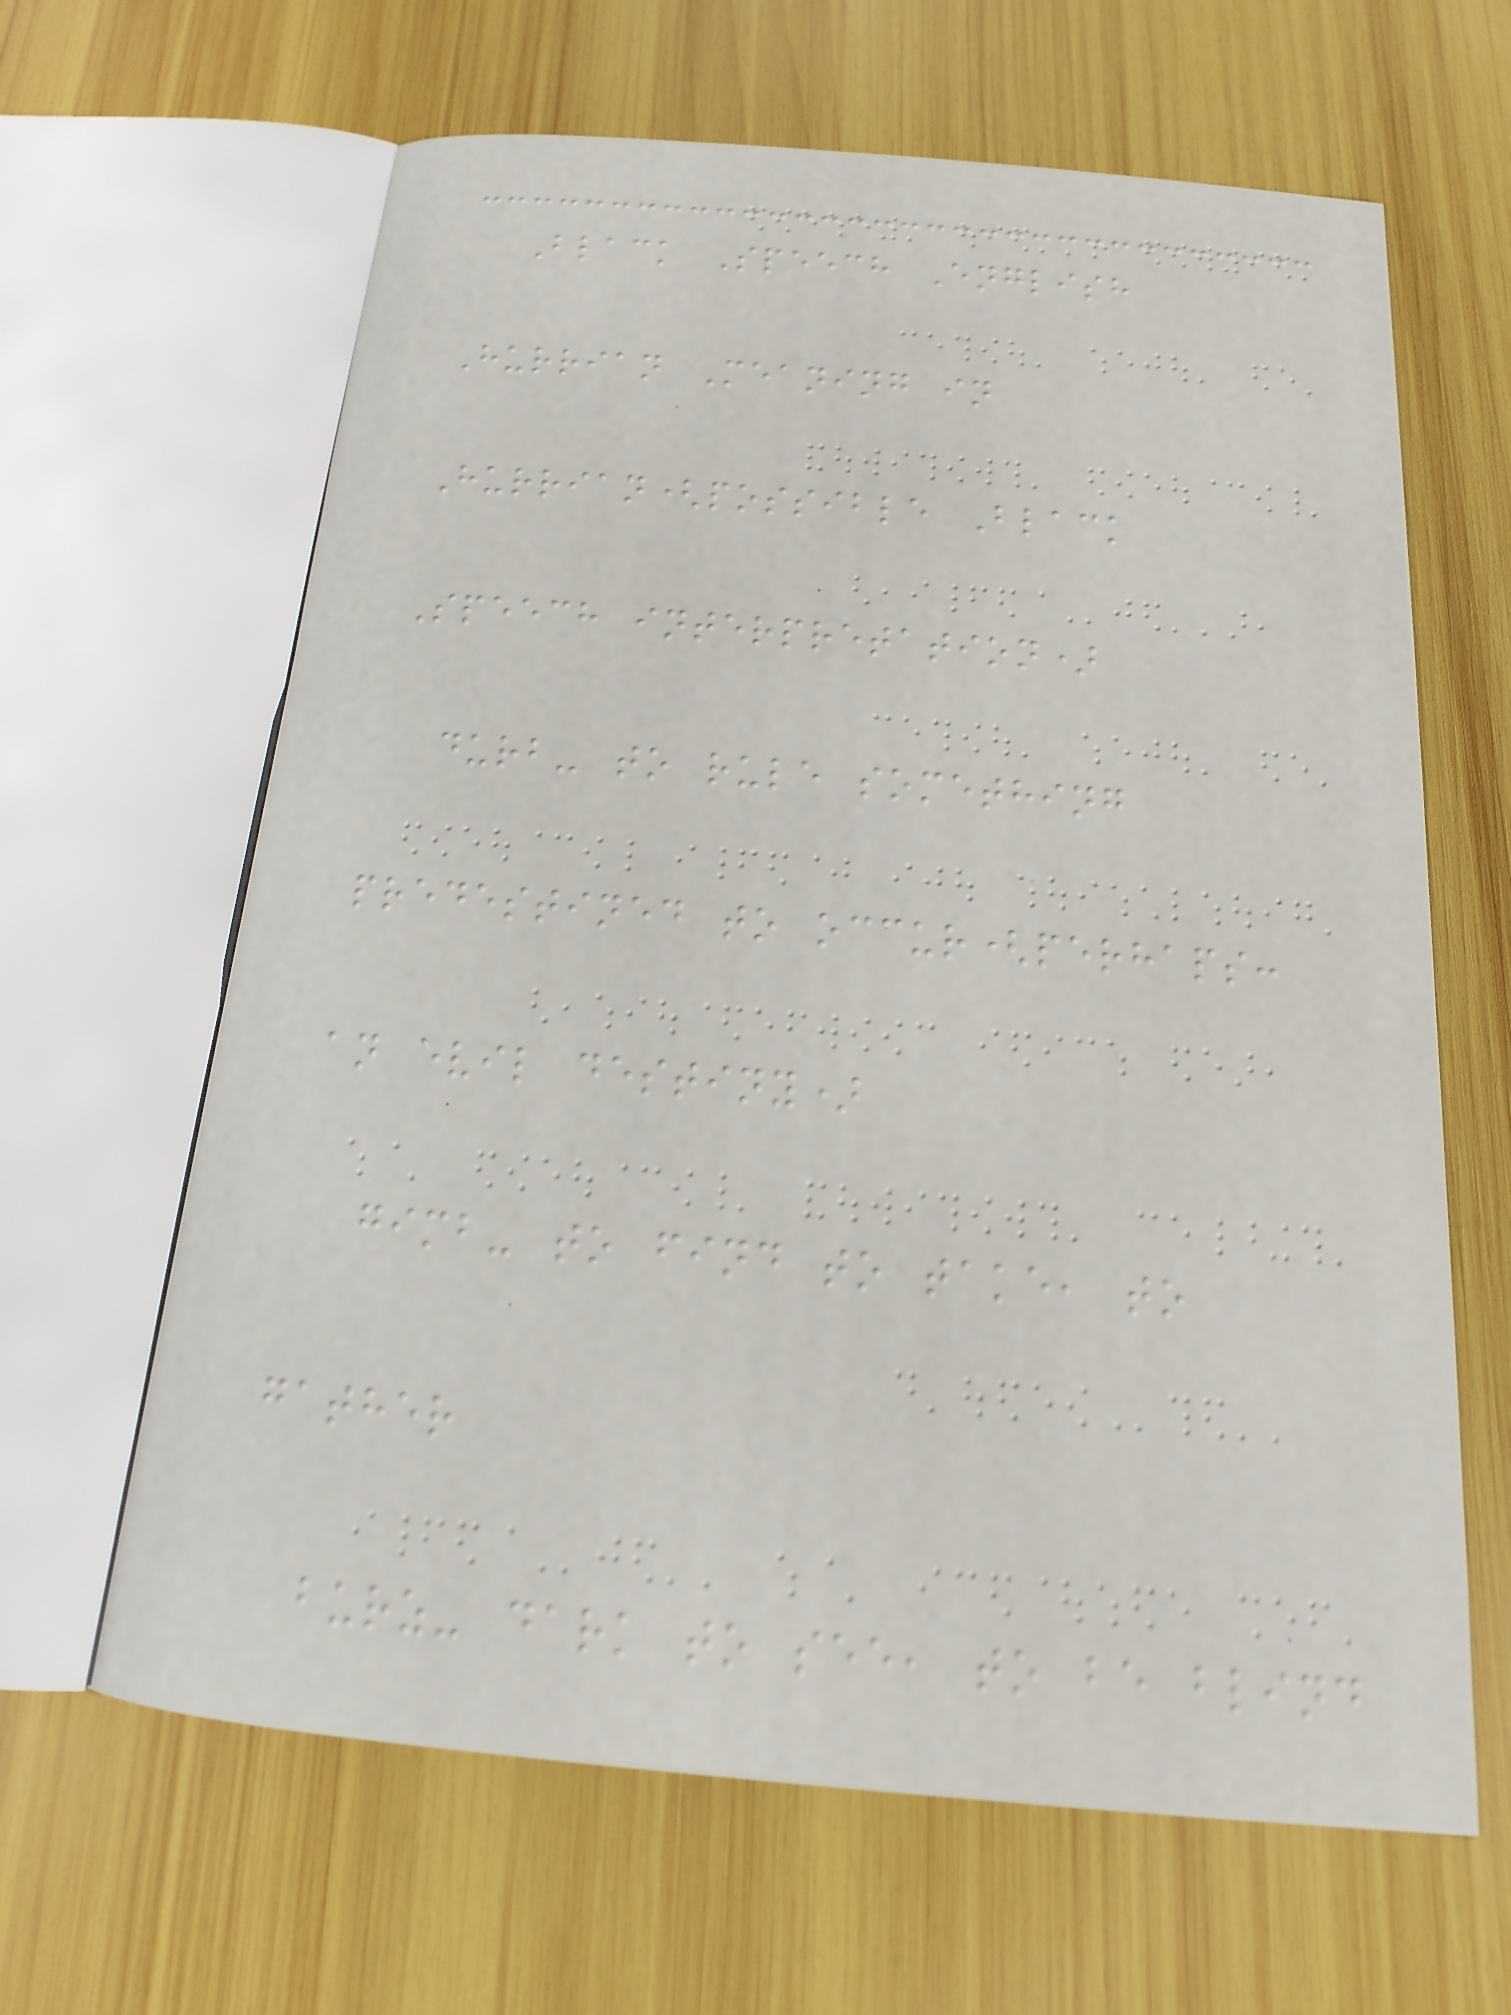Black Speech English
Hurrian Meaning in
Hurrian(possible Black
Speech interpretation)
durb- to rule something
predestined to occur(perhaps:
an evil destiny)
gimb- to find to take, to
gather
burz- dark to see, to be blind
